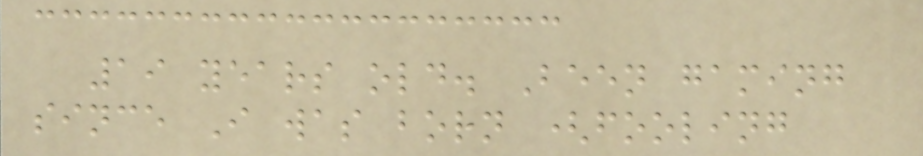19 years old. Been gaming
since I was born (fooling
